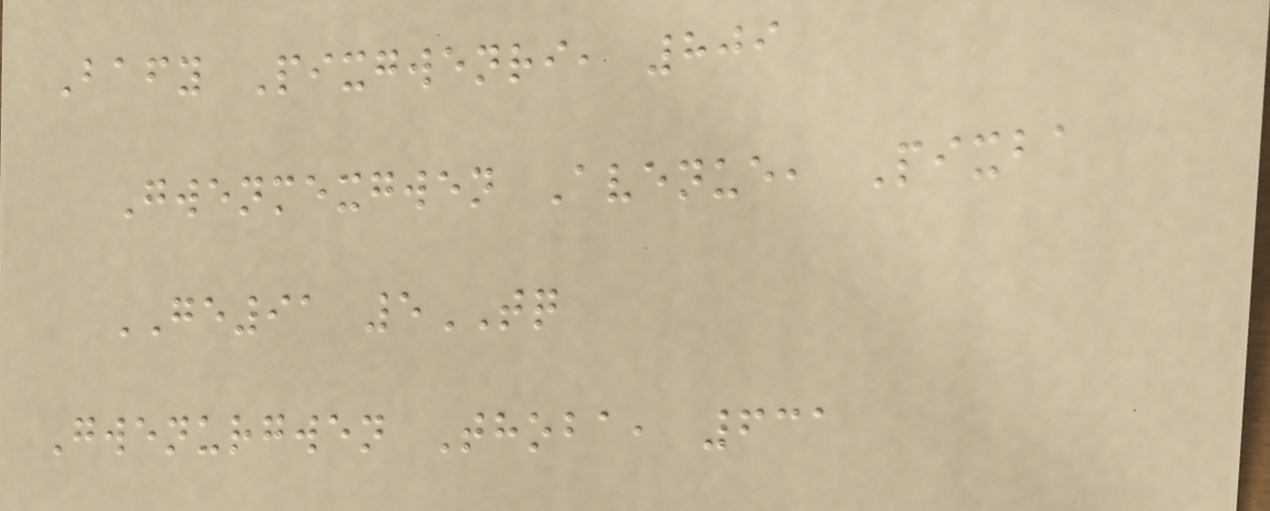Bafy Pixgwenri, 809
Gwenmexgwen Avenue, Pixba
GE91 5TQ
Gwenurgwen Thoba, 631
